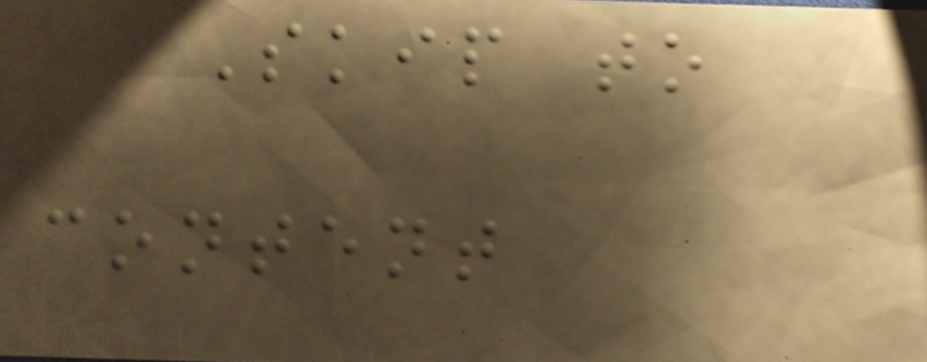Skip to
content
